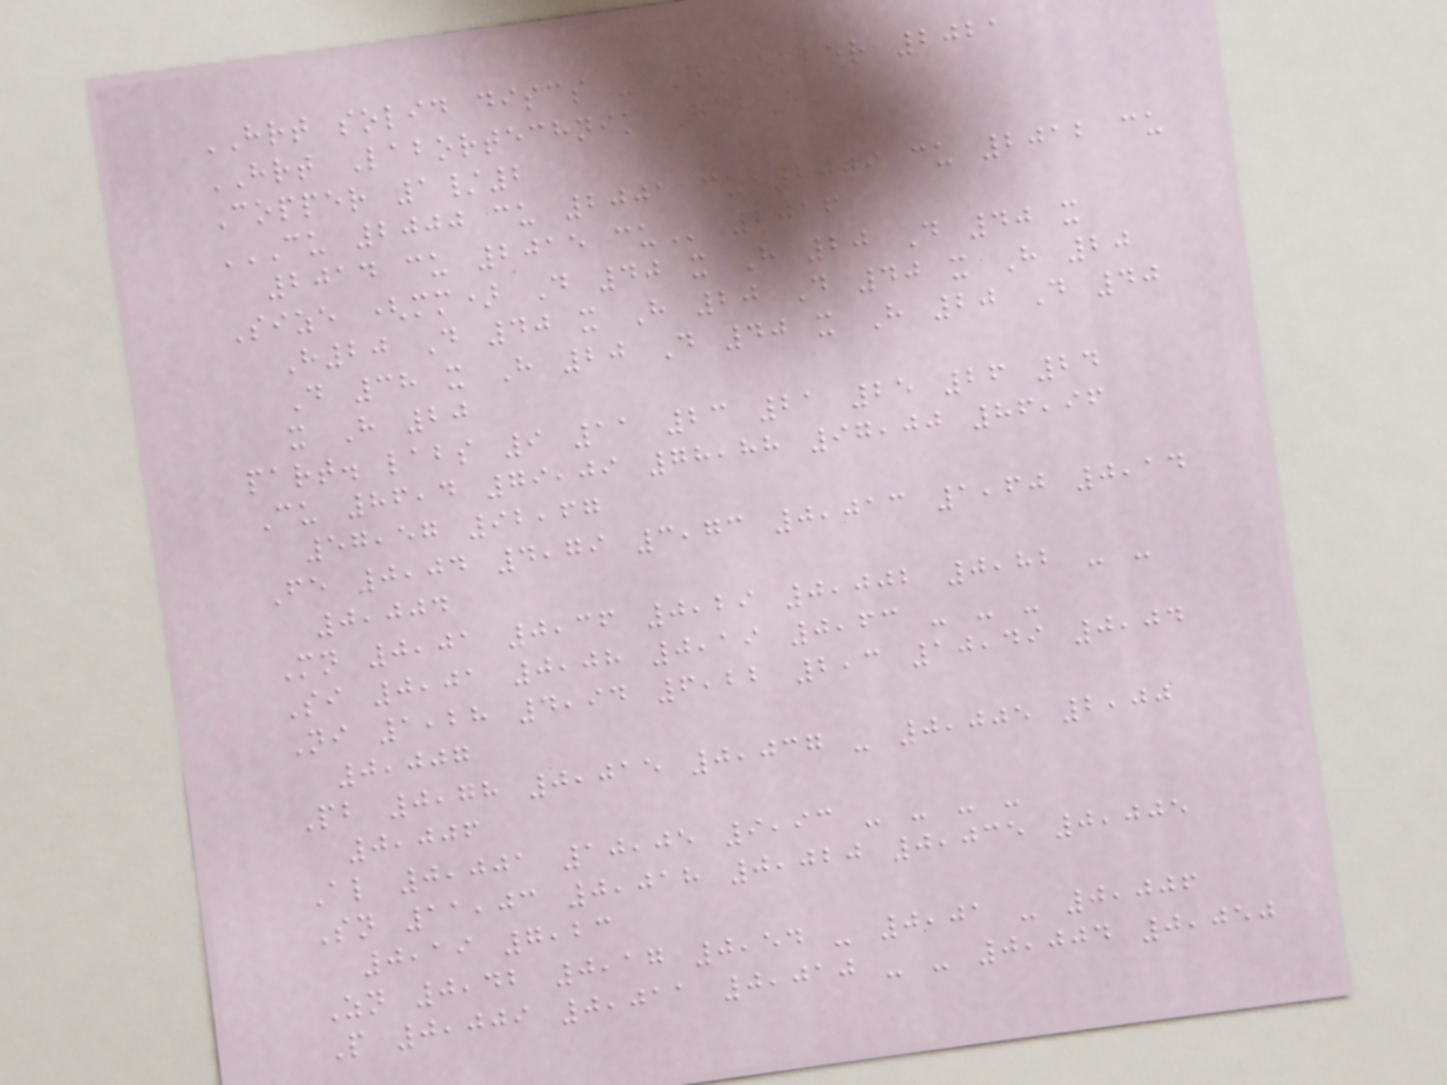HRT solid discs - December 2021
HRT Labortechnik GmbH
Copper 1/2
CU 2000 CU 2001 CU 2009 CU 2012 CU
2014 CU 2015 CU 2016
Size (mm) D 40 x H 20 D 40 x
H20 D 40 x H 20 D 40 x H 20
D 38 x H 20 D 40 x H 20 D 40
x H 20
part. labs 9 11 23 21 25 26 24
Cu 86,4 79,09 78,88 97,00 86,96
57,57 92,67
Fe 0,04 4,79 3,73 0,013 1,60 0,14
0,004
Mn 0,01 0,36 0,29 0,002 0,82 - -
Si 0,01 0,08 0,19 0,63 - - -
Ni 1,28 4,94 6,22 2,3 10,49 0,04
0,007
Pb 0,78 0,015 0,037 - 0,005 2,00
0,006
Al 0,001 10,05 9,93 - - - -
Sn 11,03 0,018 0,020 0,035 0,005
0,19 7,23
Zn 0,42 0,17 0,54 - 0,01 - 0,006
P 0,009 0,011 0,010 - - 0,004 0,050
